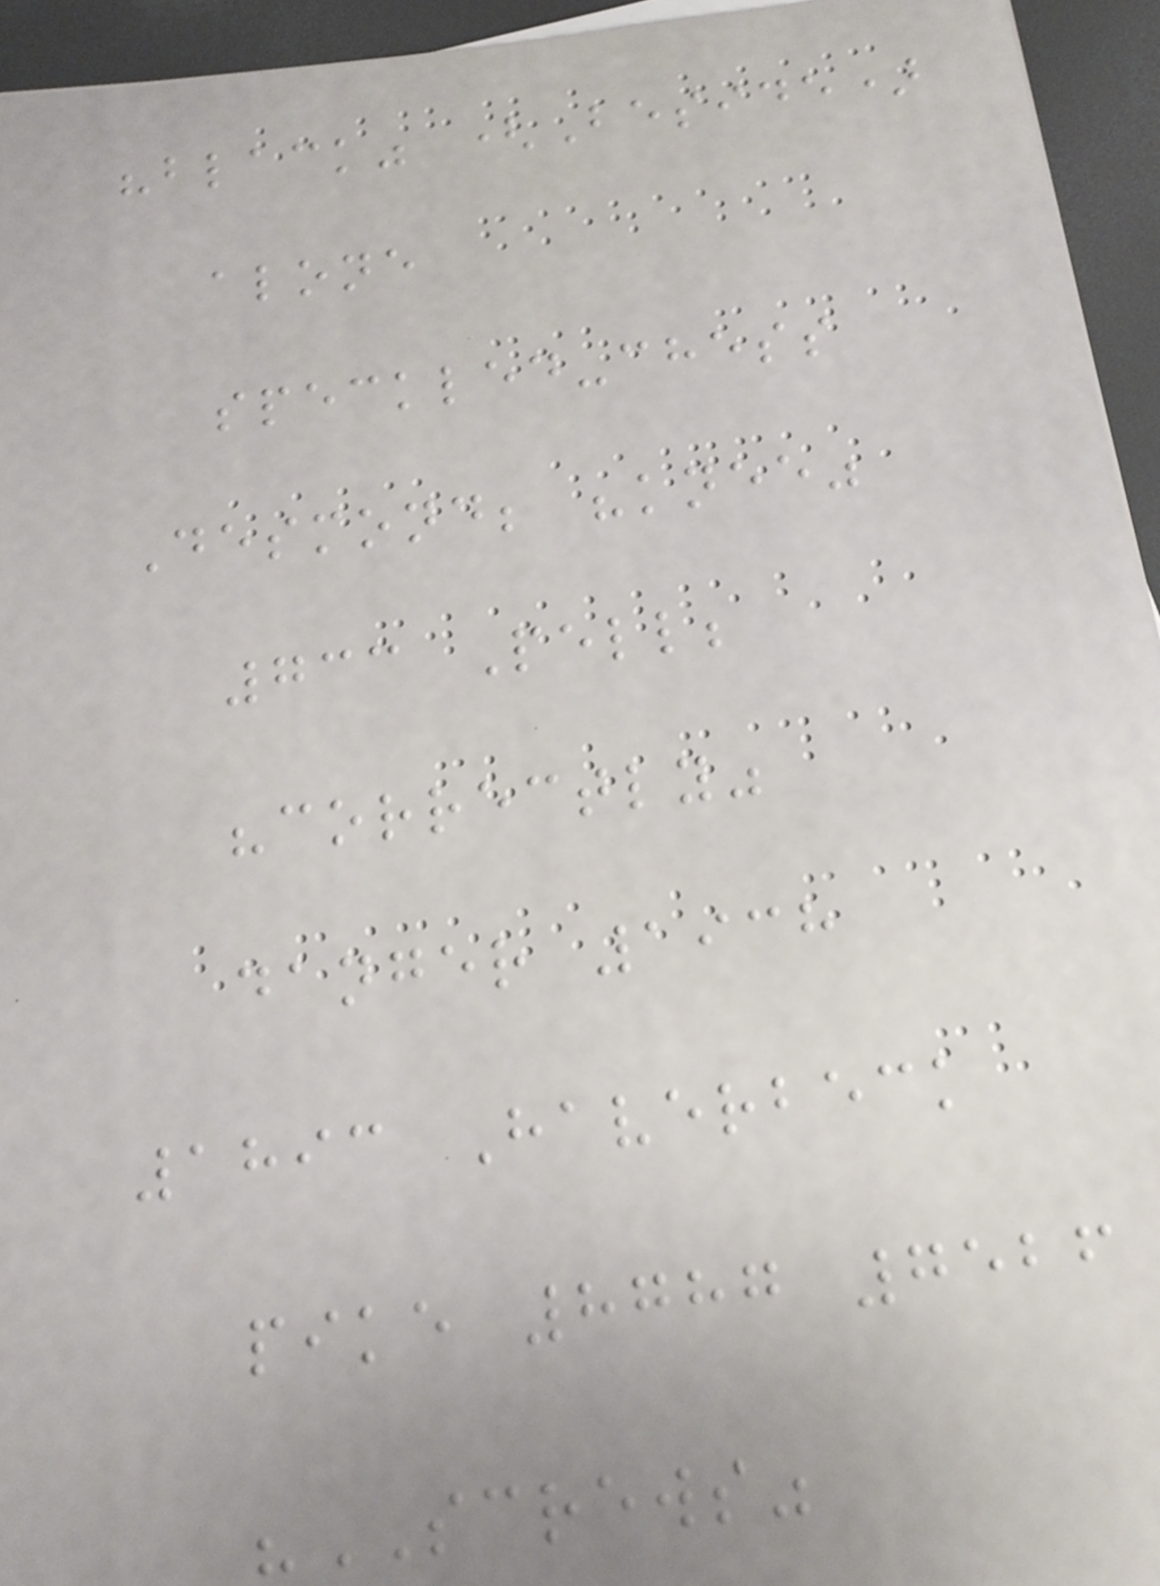"black" (Beside)
alone
speckled-chess
Desmond; "knee"
733 Pell;
"correctly"
danger 1938
1893 Haverbeck
pike 8787 7526
"SCREWS"
